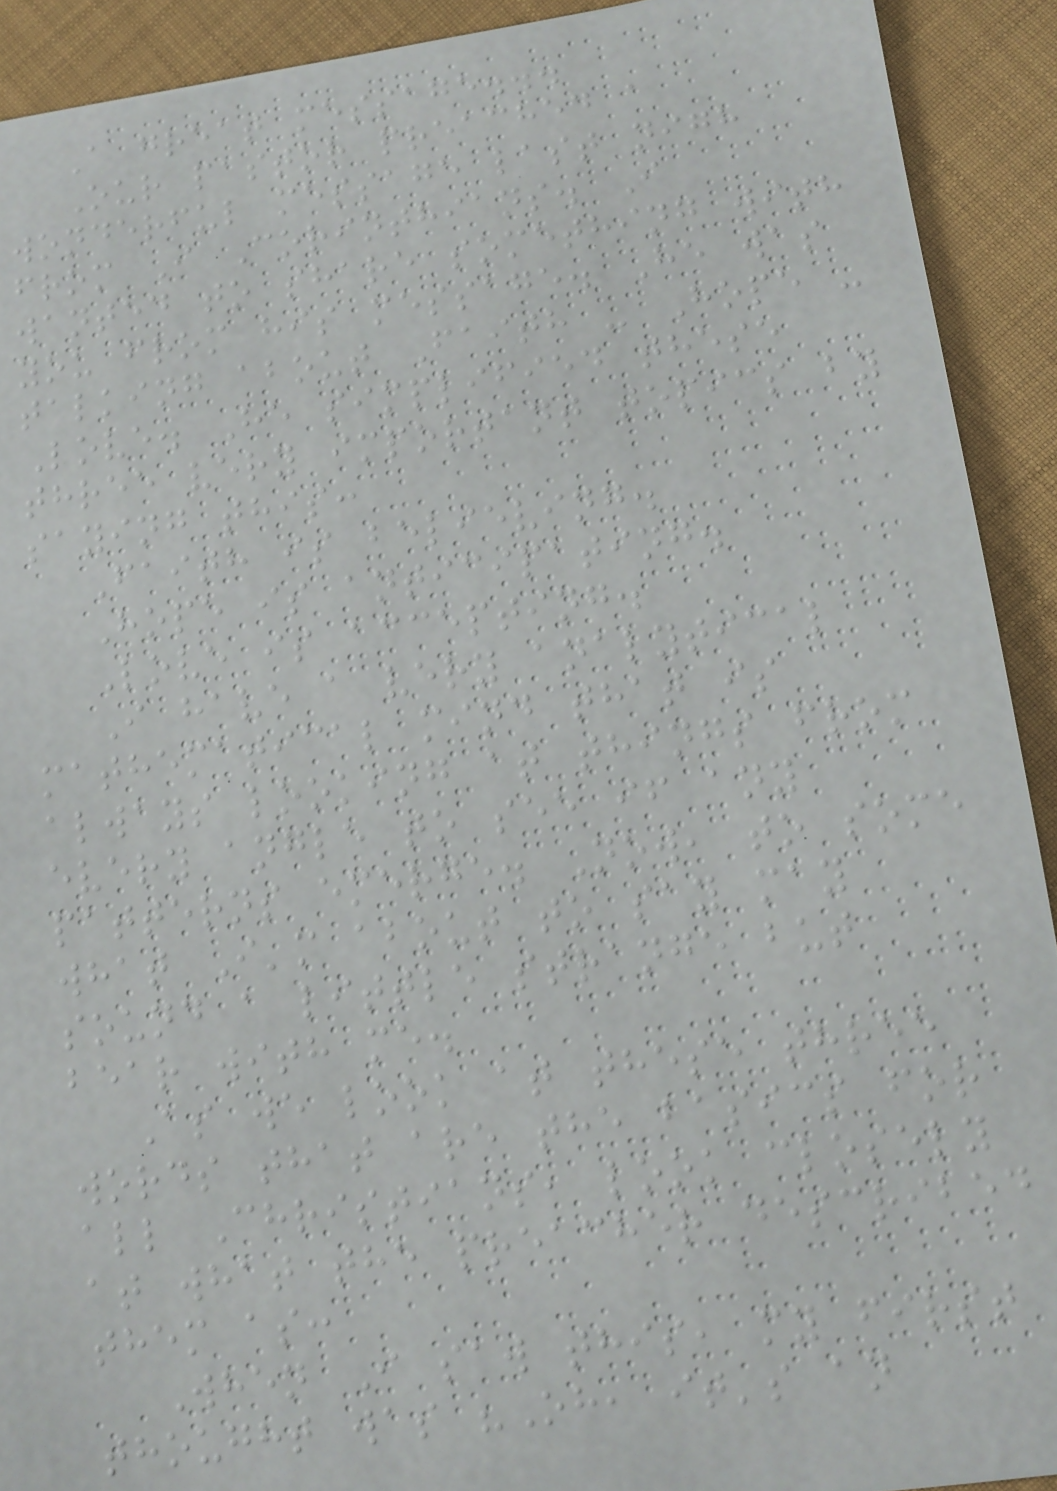A great message...
Our pastor preached a
wonderful message last nigh
from I Corinthians. I
wanted to share something with
you from his message. He was
talking about Faith - Hope -
Love. He simplified these
three very important topics by
saying this:
Faith is believing.
Hope is anticipating.
Love is accepting.
I have a very analytical
mathematical mind that is
always looking at things from
every angle to see if any
patterns emerge. Now, to some
what I'm about to say may
sound a little strange but
bear with me.
As we look at these three
words that are the basics for
all Christians, look closely
at what the preacher described
them as:
When I saw this, my first
thought was "Oh, it's an
